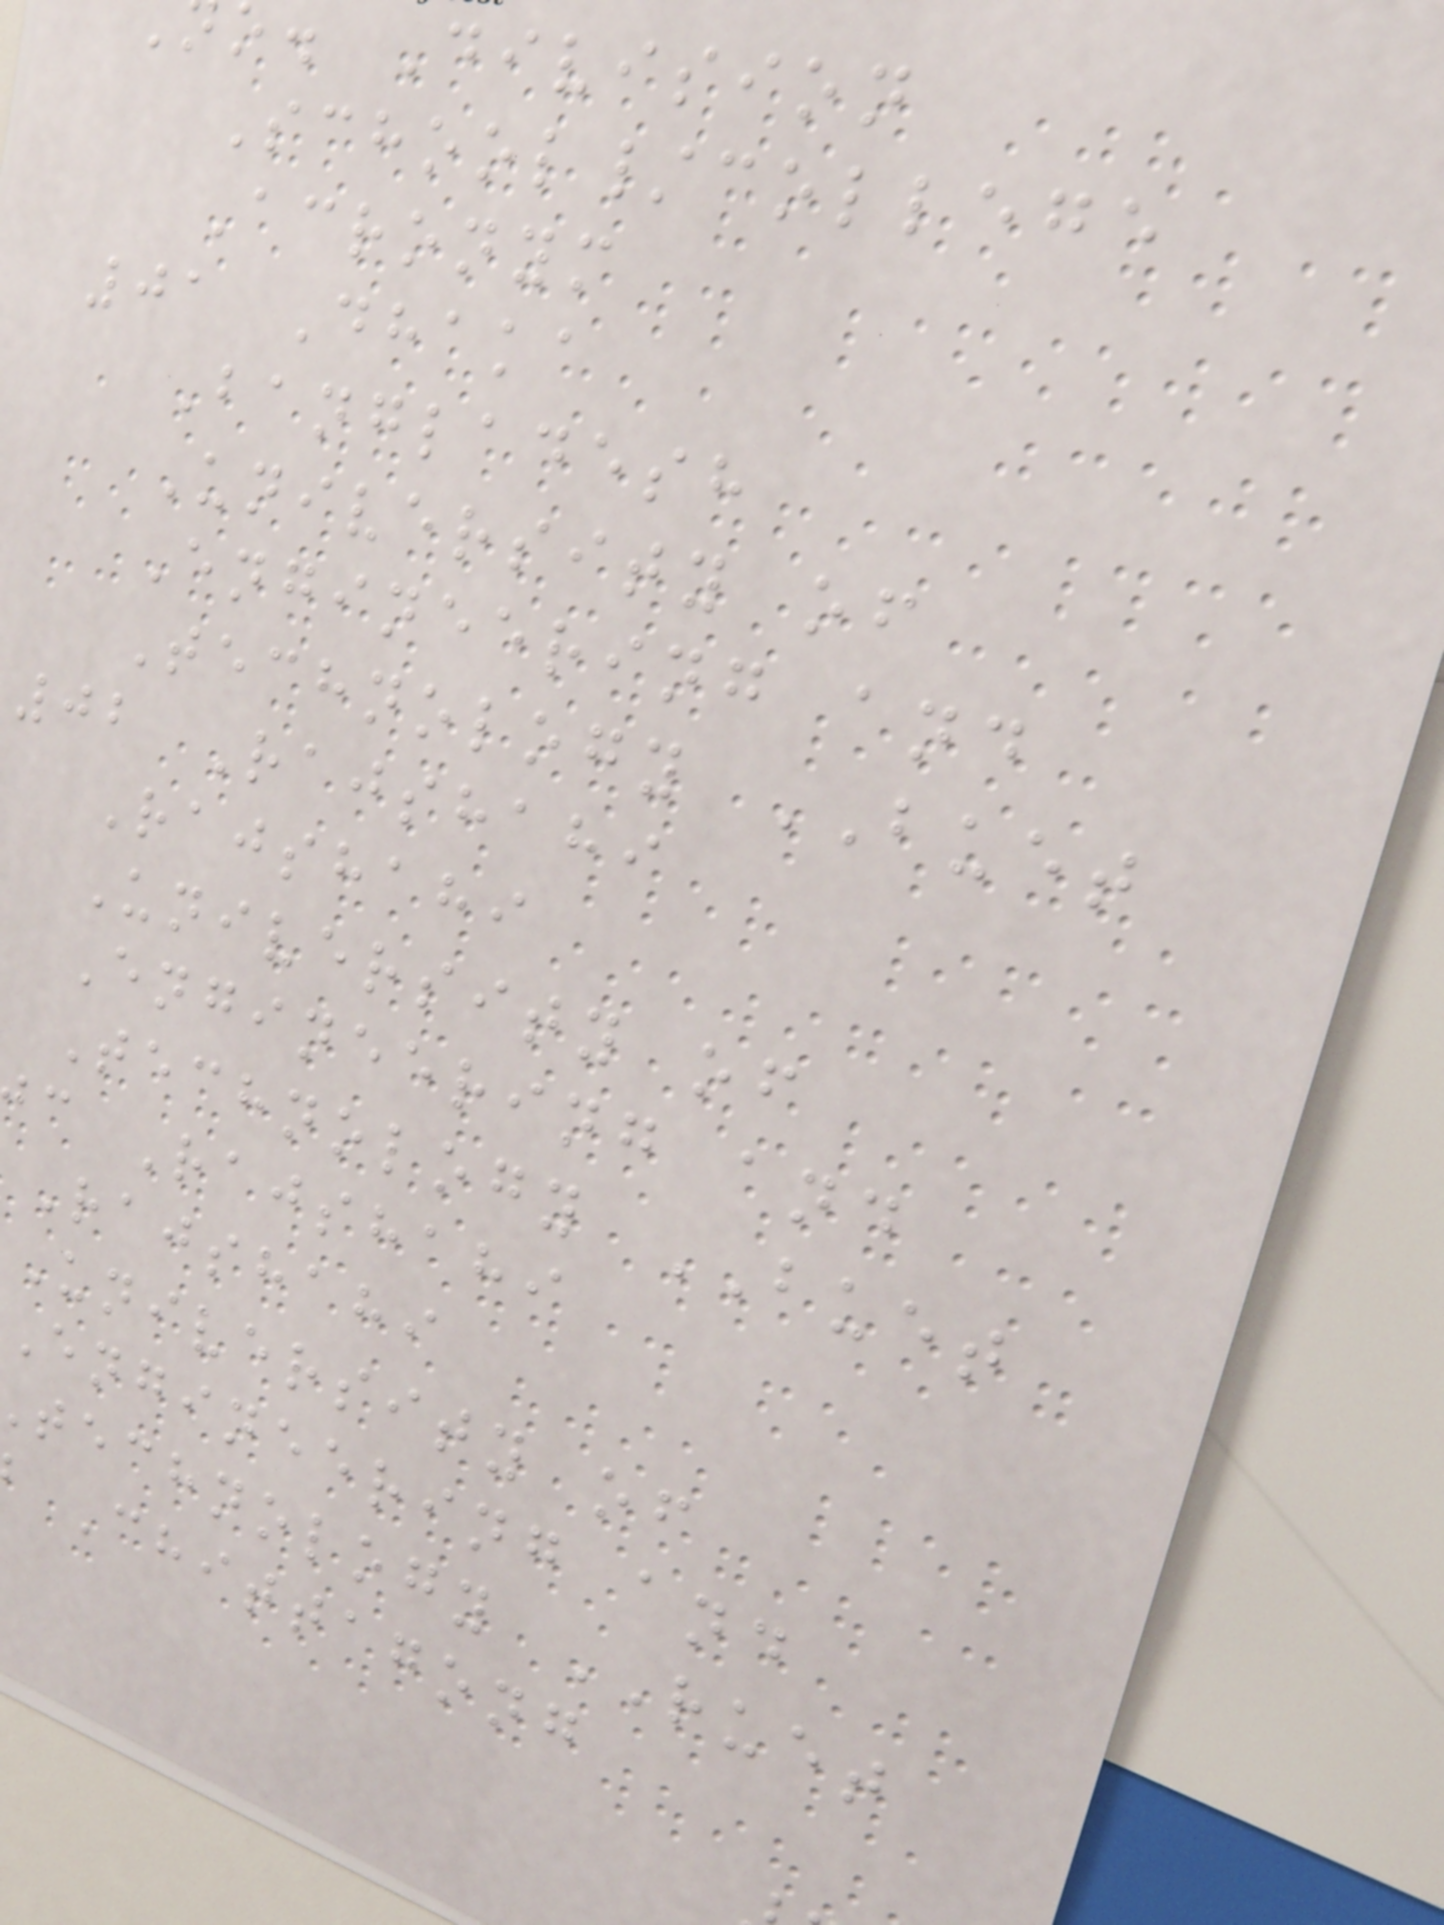o. Division
School/college
Acronym
01 Dhaka
Bangladesh
University of
Engineering and
Technology BUET
02 Rajshahi
Rajshahi
University of
Engineering and
Technology BUET
c Rajshahi
Rajshahi
University of
Engineering and
technology RUET
Chittagong
